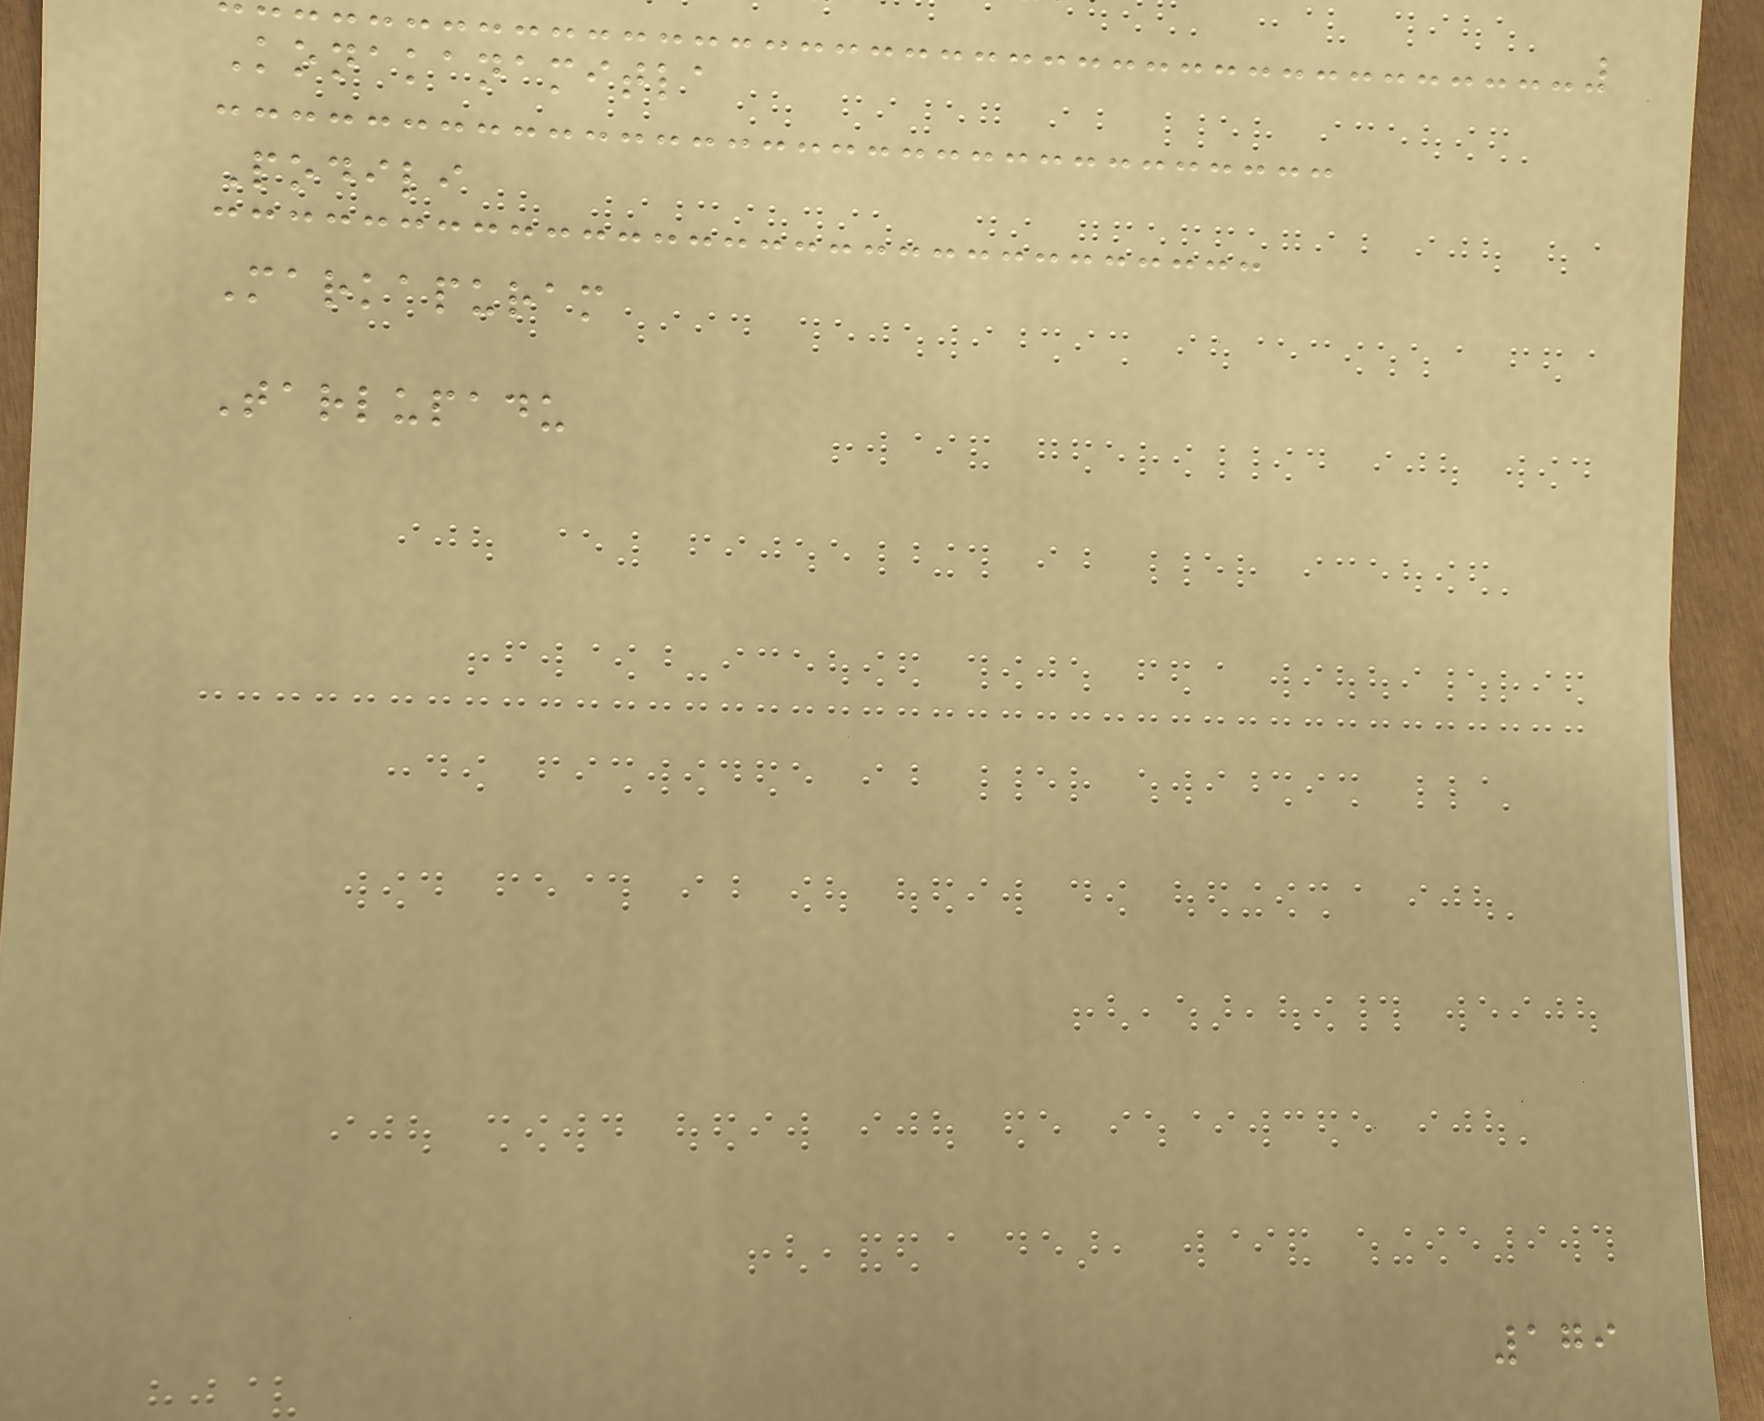Konakanamitla
Podili
Markapuram
Tarlupadu
179
